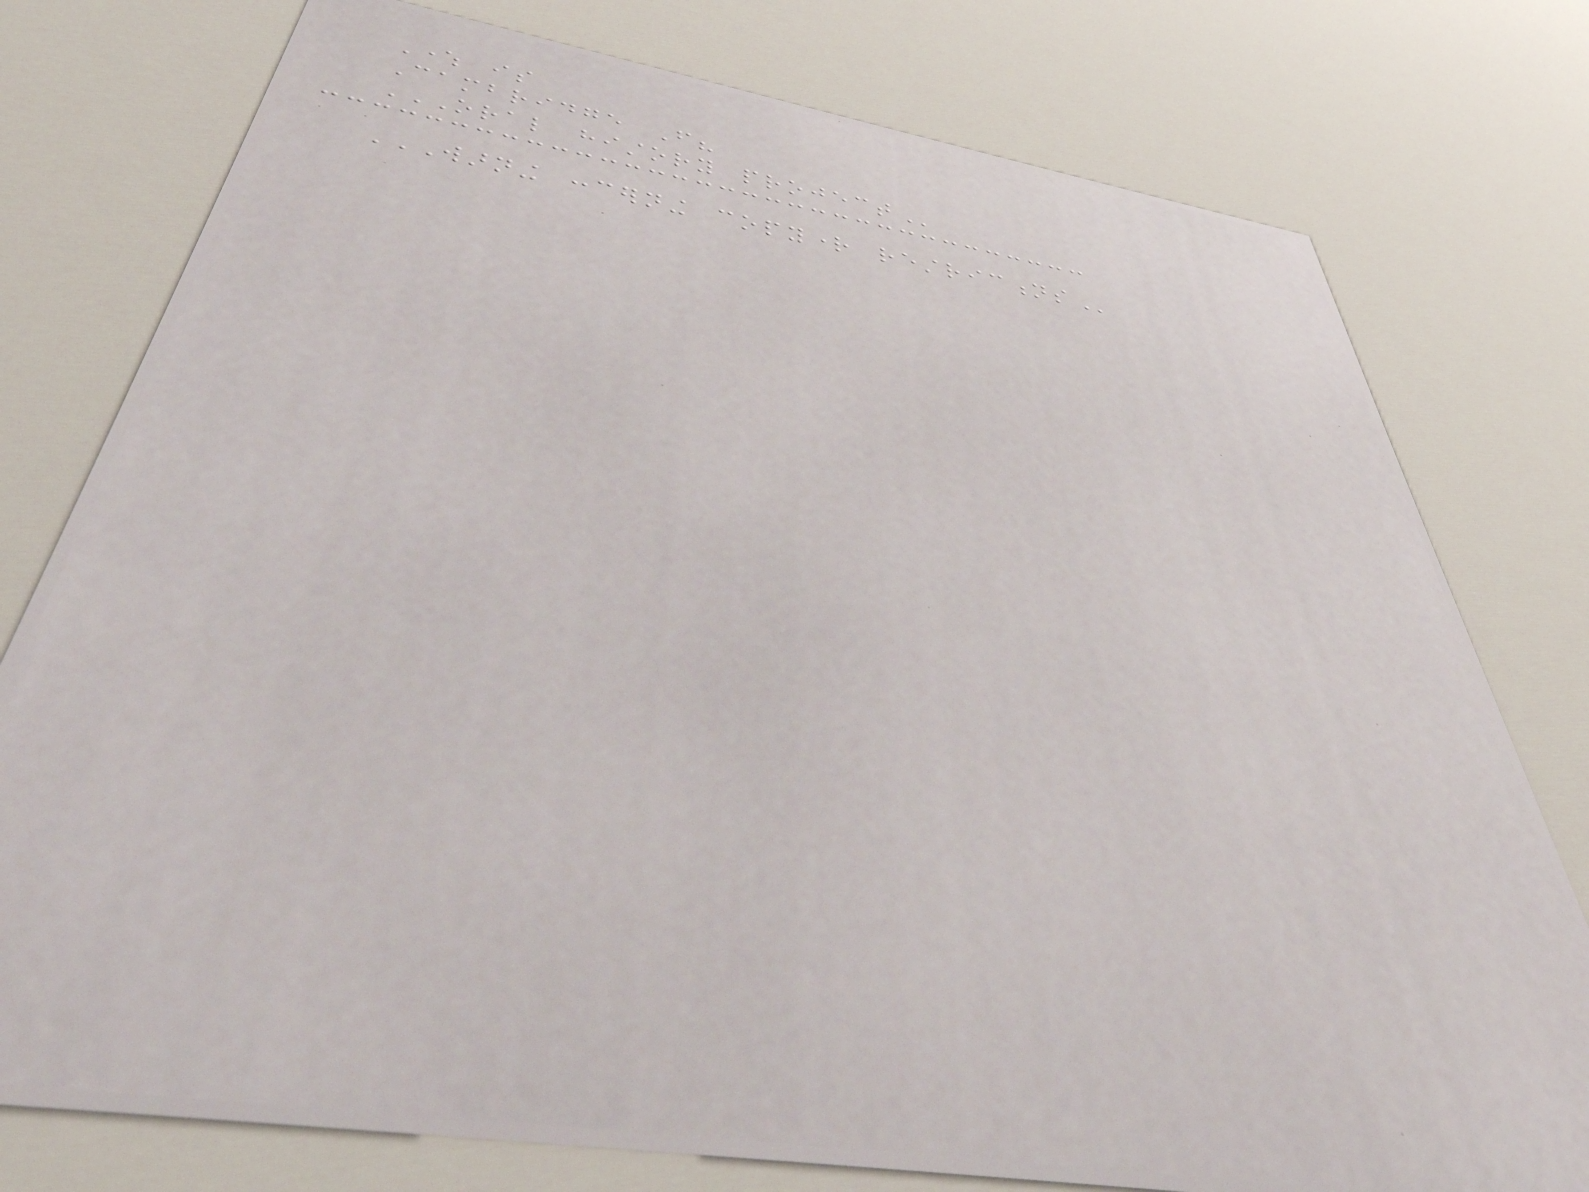Where is
Cambridge From?
ORAL HISTORY PROJECT
WARNING CONCERNING COPYRIGHT RESTRICTIONS
